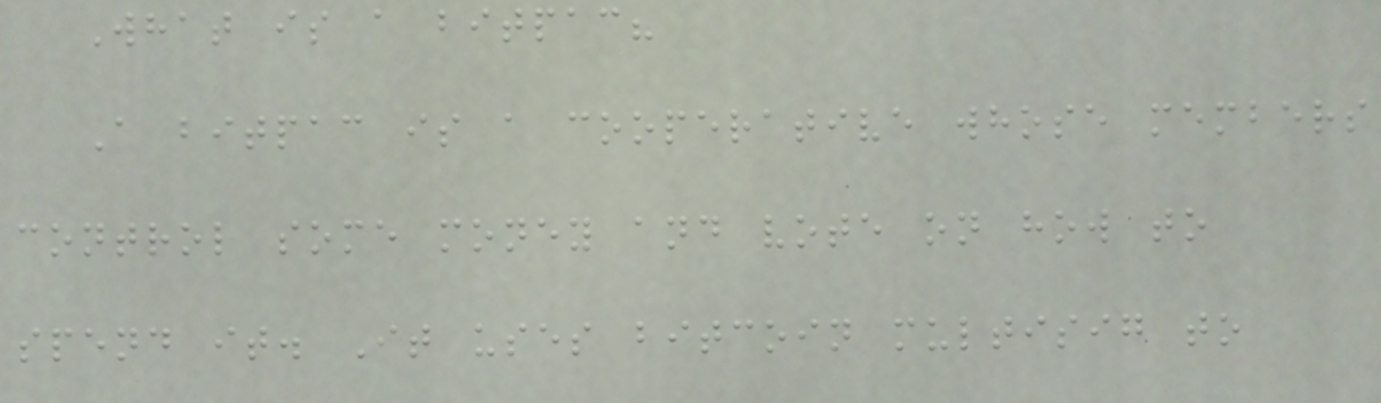What is a bitpac?
A bitpac is a cooperative whose members
control some money and vote on how to
spend it. It uses bitcoin multisig to
